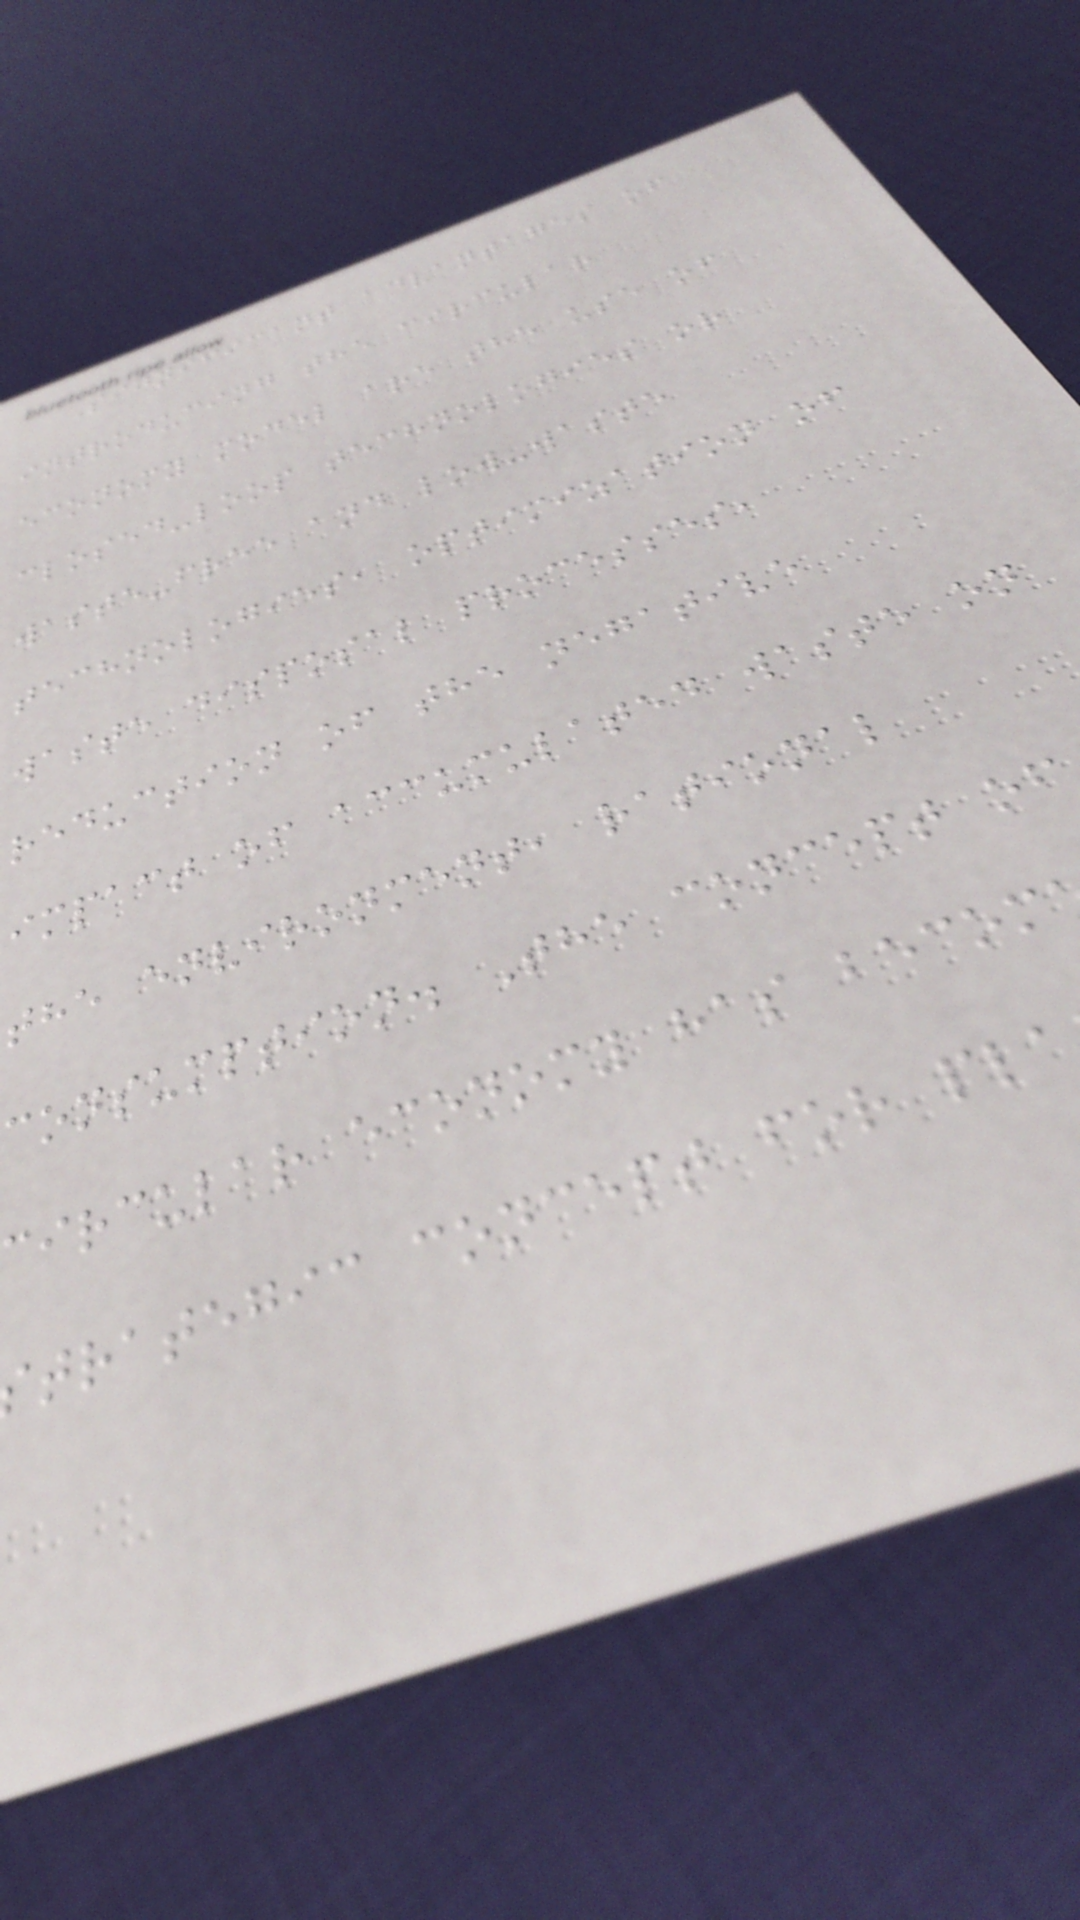Significant advantages of
introducing the circular
economy model are the use of
closed-loop technologies or
waste-free and low-waste
technologies, optimization of
waste disposal processes,
reduction of the negative
impact of accumulated waste on
the environment, rational
consumption. The concept of
circular economy has becom
trategic concept for pla
